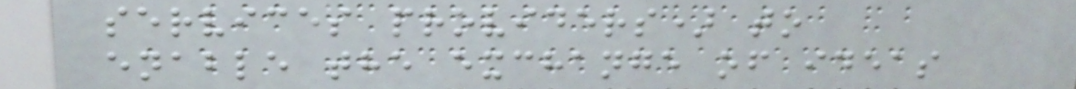services providers) to
enable the exchange of ideas
